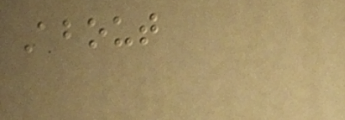About
